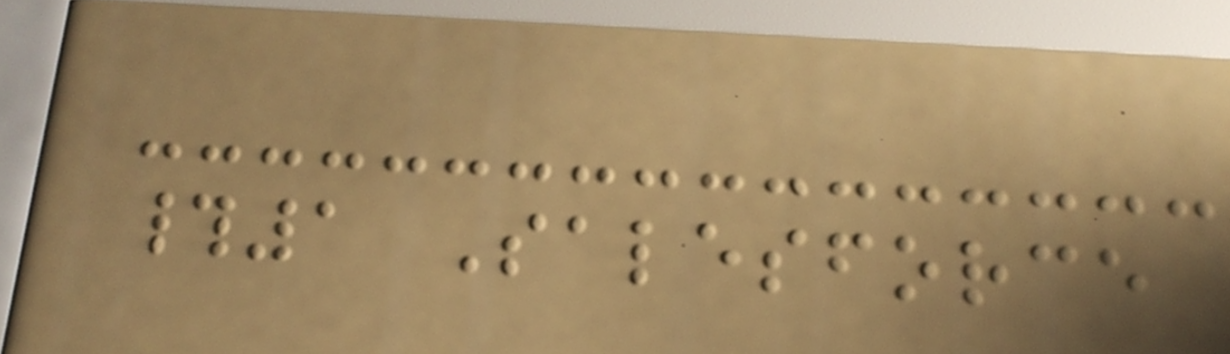#1 Salesforce
